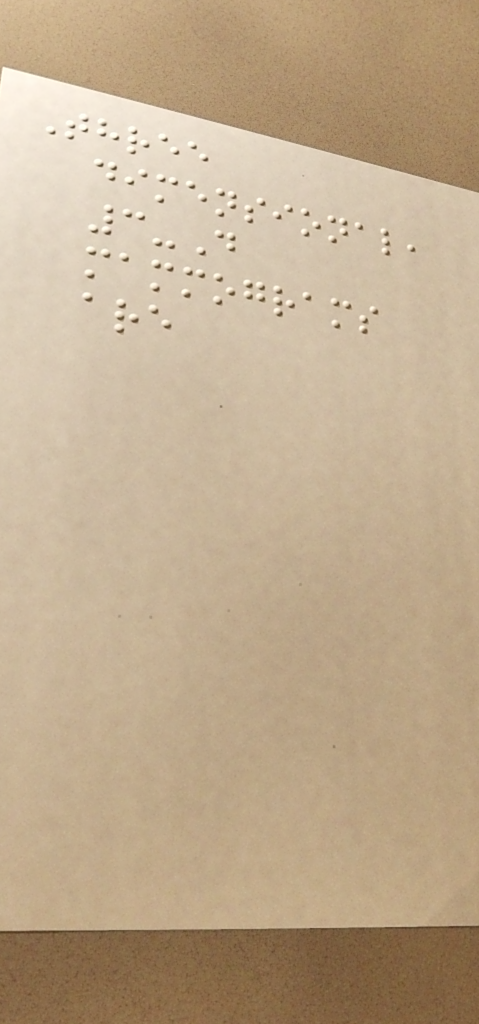Three
dimensional,
3-D
mammograms
are
